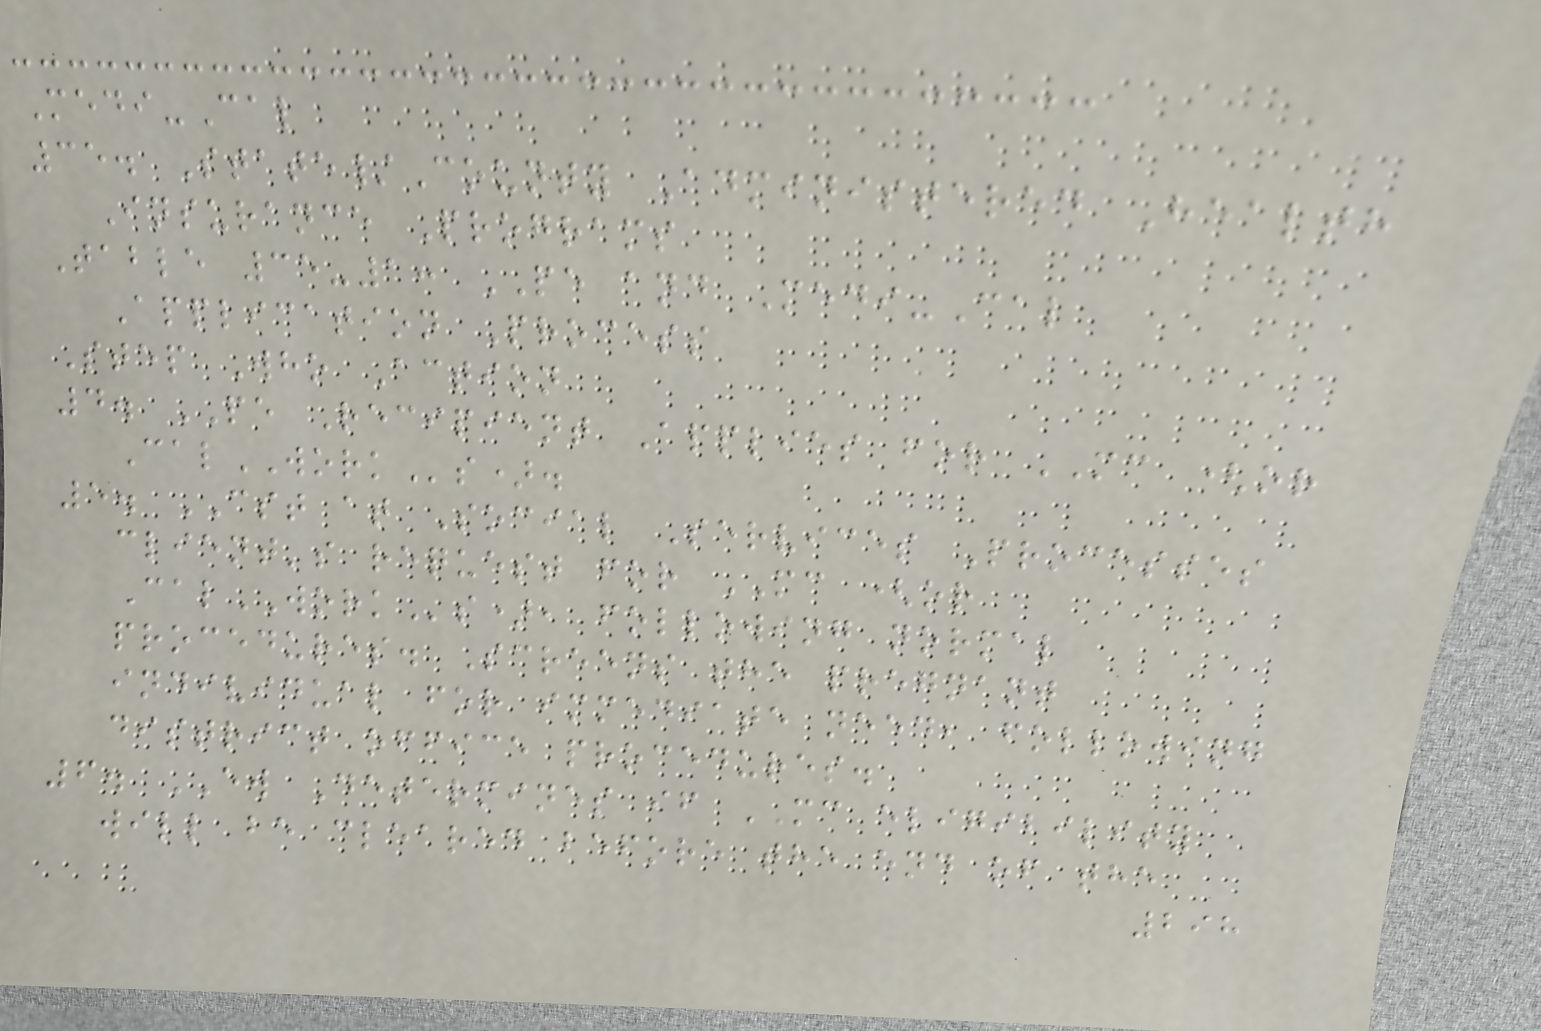Medi-Cal
35. State/County Administered Health
Insurance Programs
Table 35-1: PE and Medi-Cal
Application Process
Step Who Action
4. PE Recipient Applies for MC (or
CalWORKs).
5. CST at Social Services Processes
client's request for MC (or
CalWORKs), following normal
procedures. Screens the pregnant
individual for immediate need, following
district office procedures.
6. EW Determines if MC eligibility
will be cleared before the end of the
298
